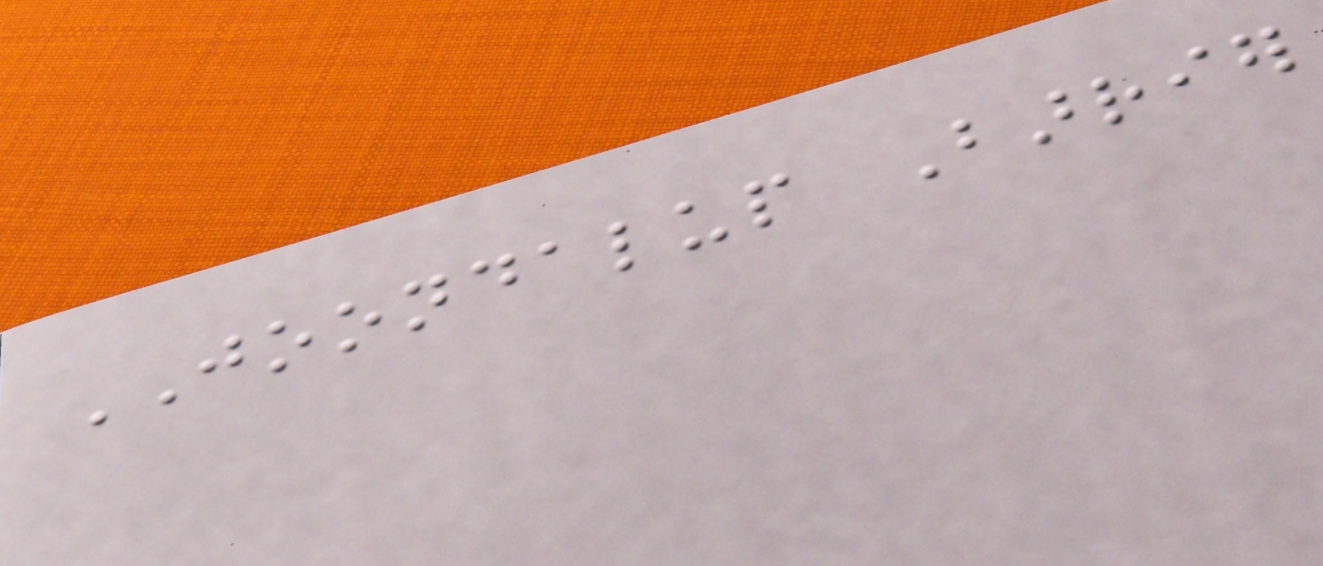JOONDALUP Barrier
